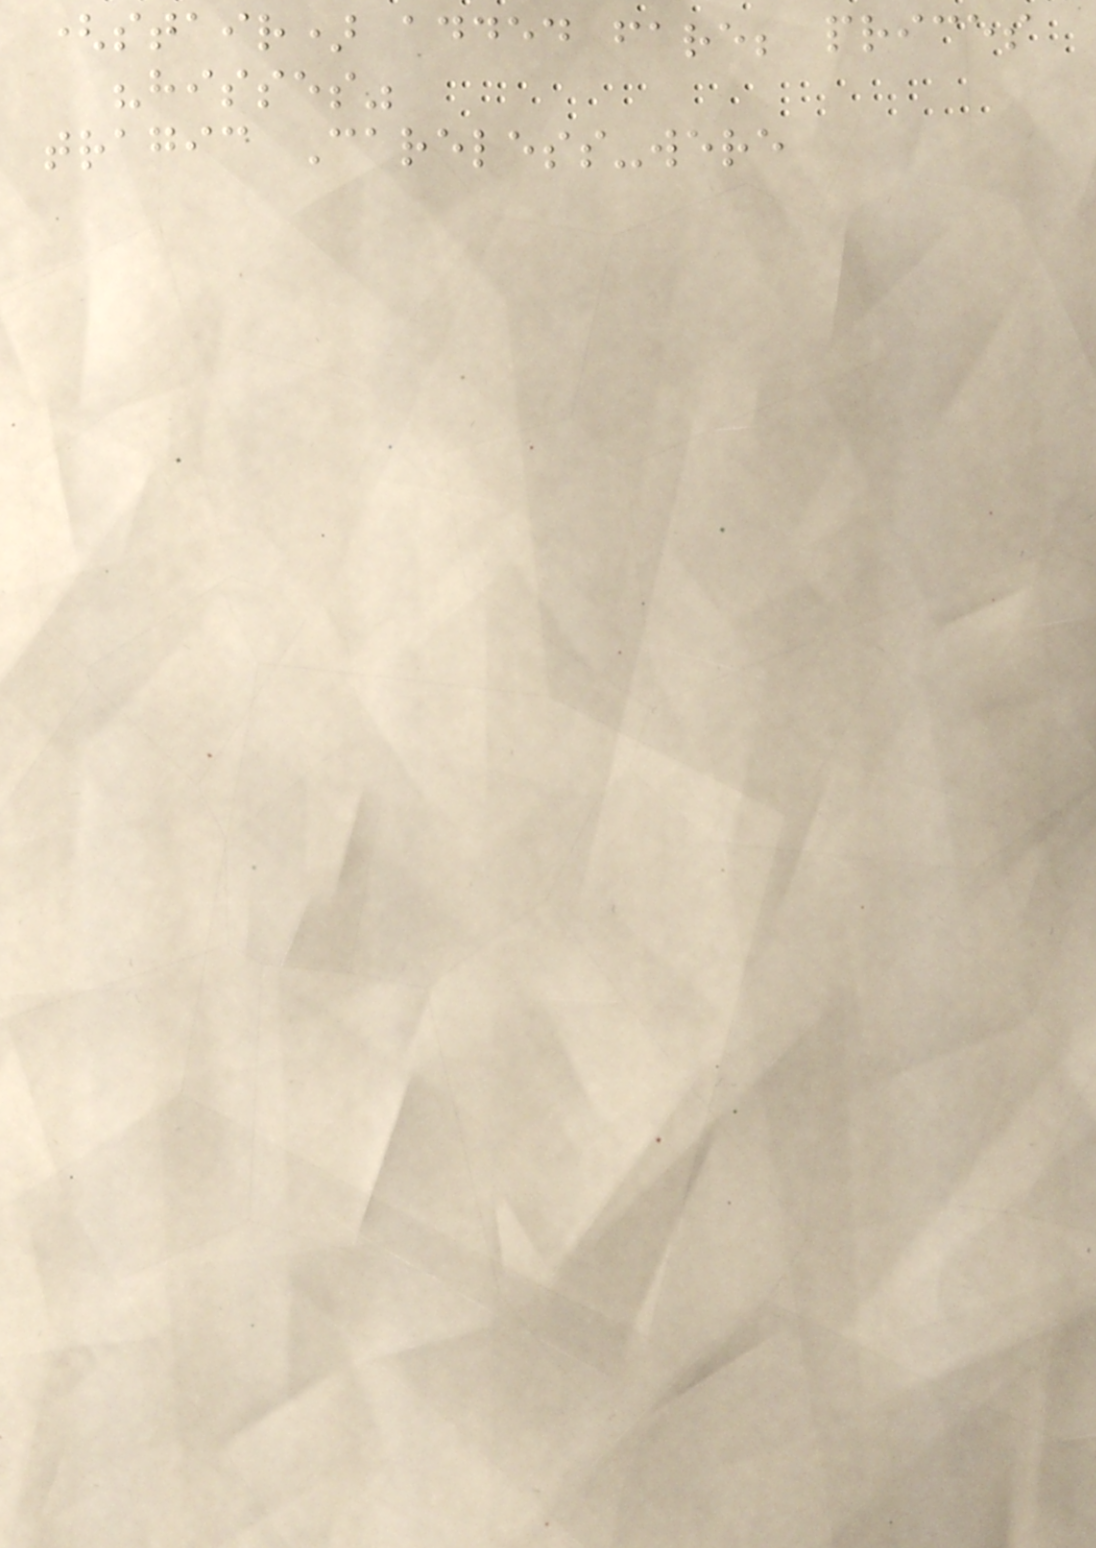(stair) added fare; prices
"hisses"
tragic Careless-were
